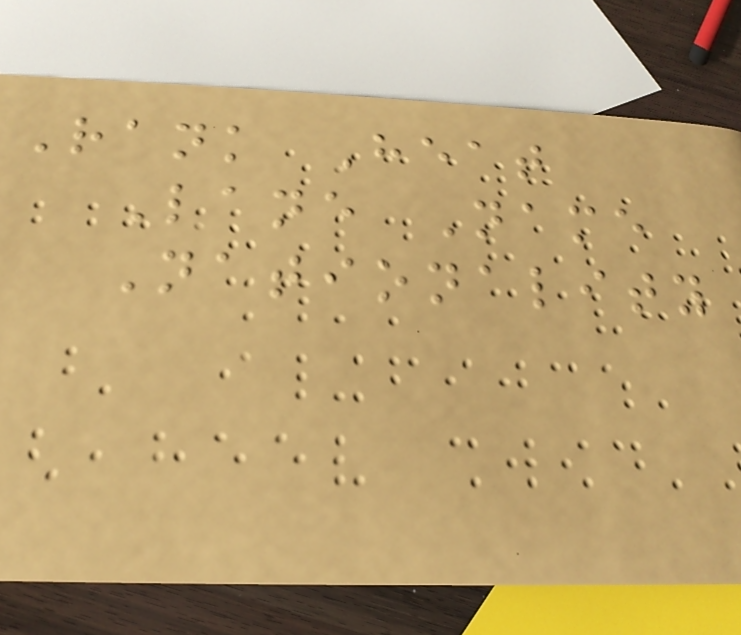Rank Heat
Lane Name
Nationality
